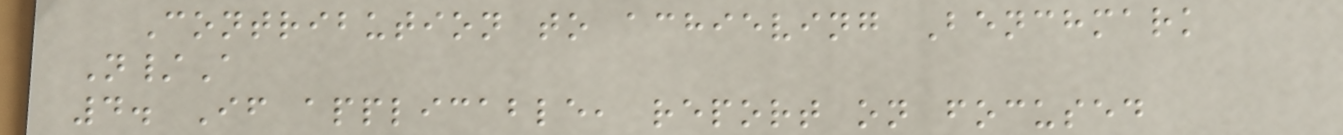Contribution to achieving Benchmark
N/A
4. If applicable, report on focused
